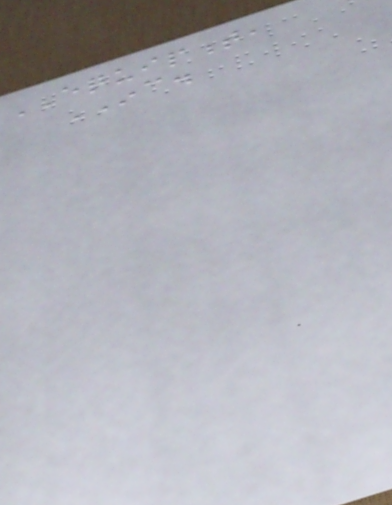EQUIPMENT,
INC.
